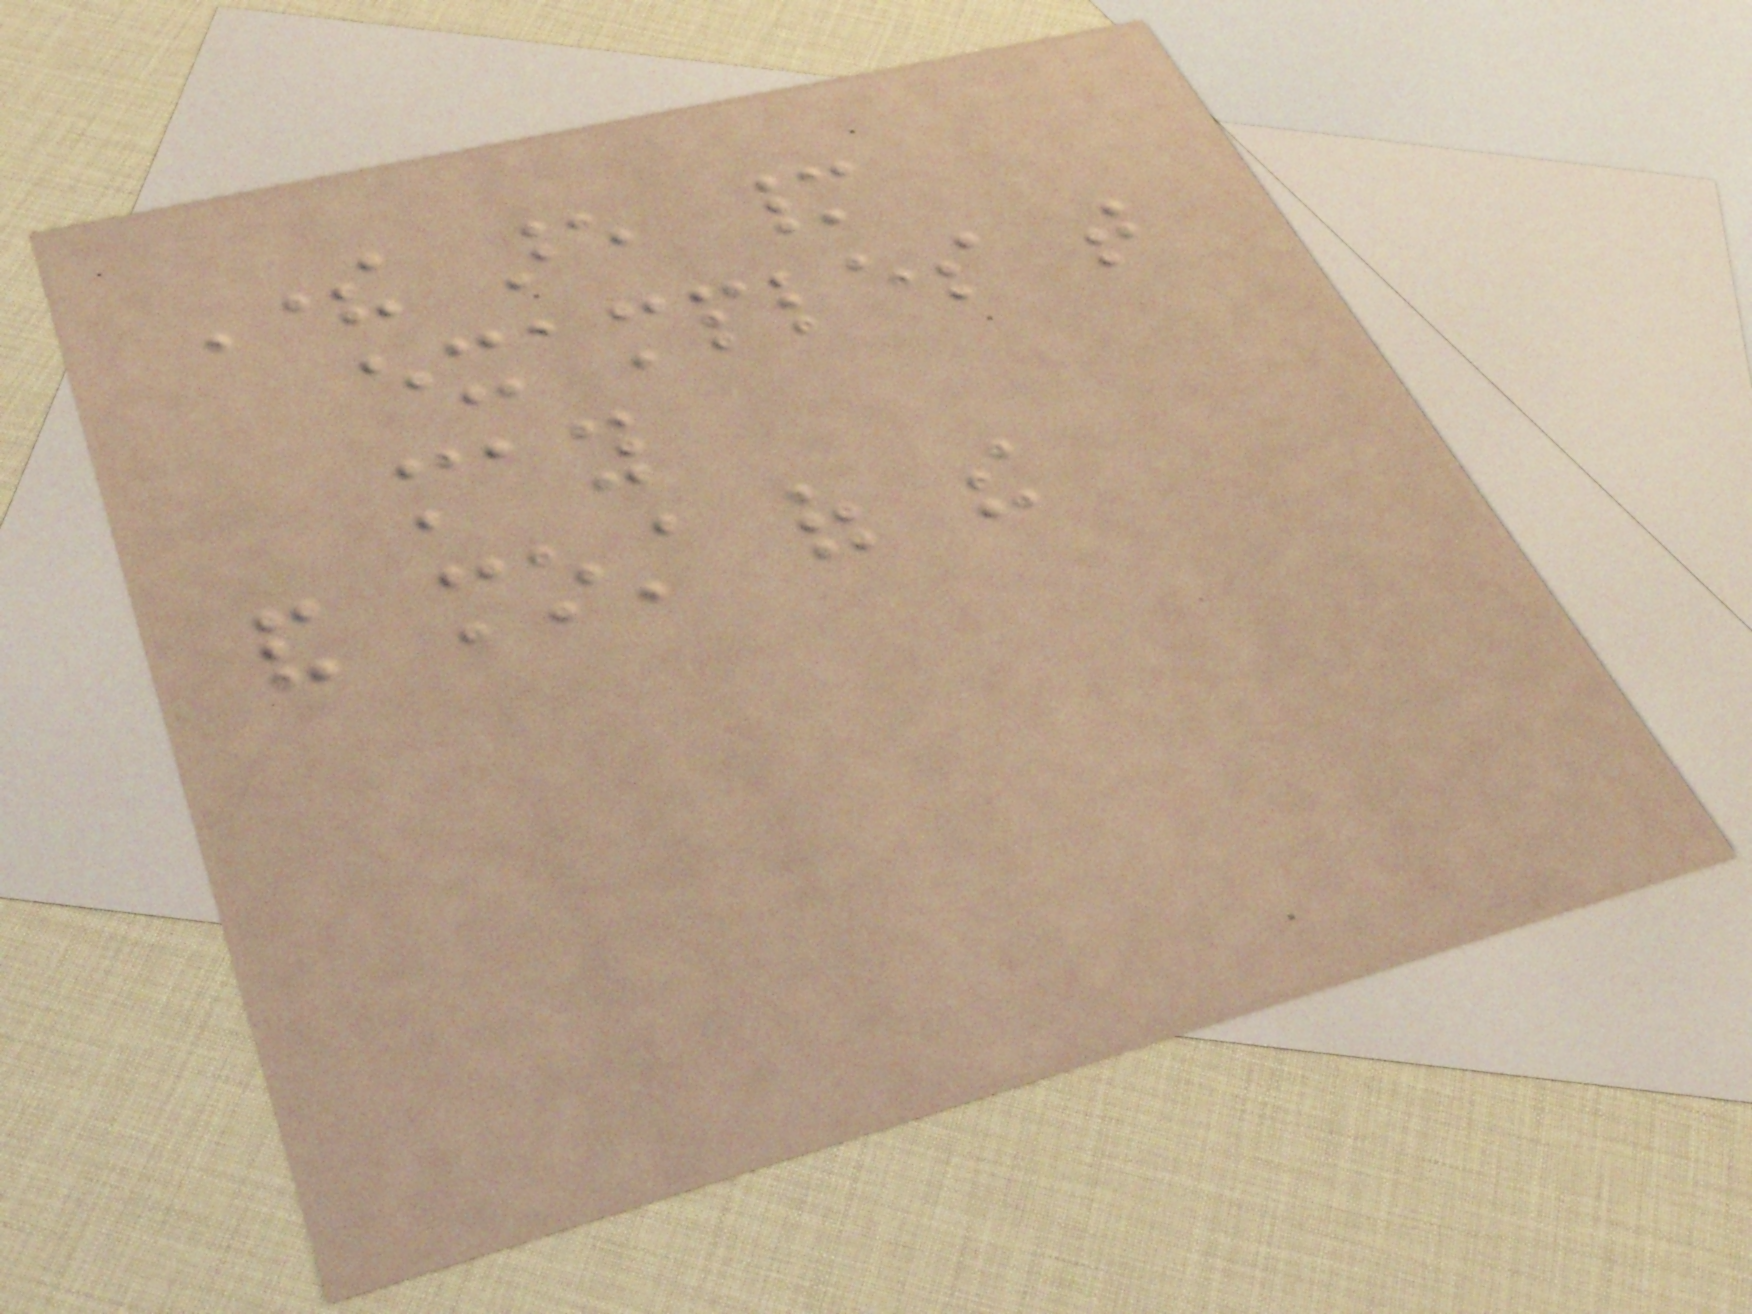There are many
examples that
may
and most of the
